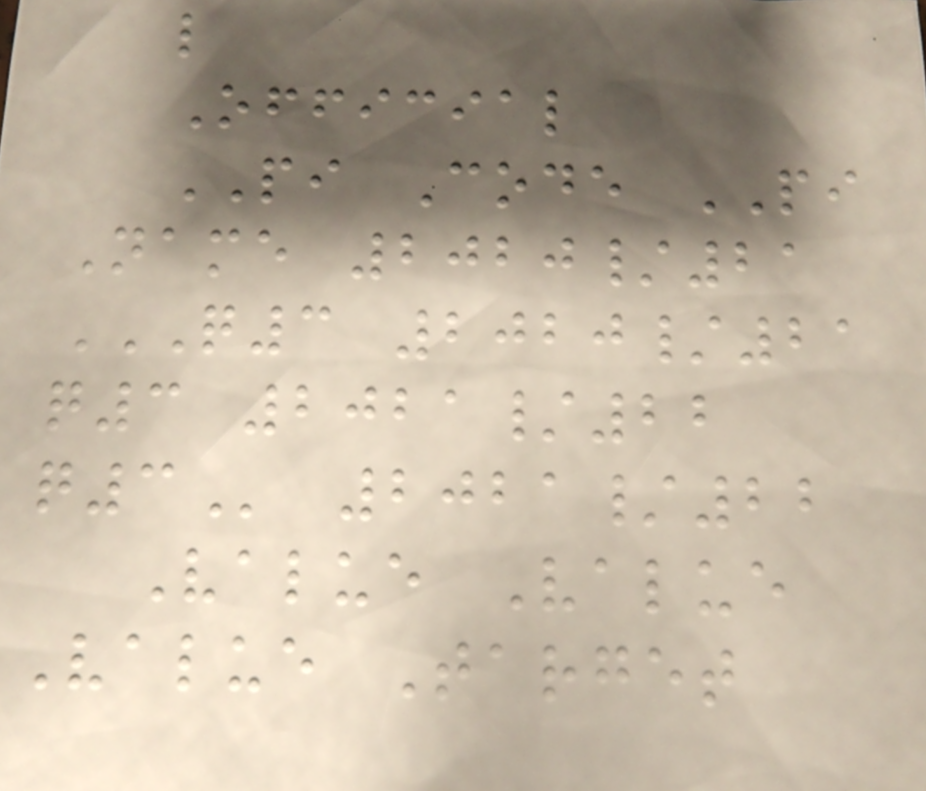l
Official
PI Code PI
Name 2020/21
Q3 2020/21
Q3 2021/22
Q3 2021/22
Value Value
Value Target
